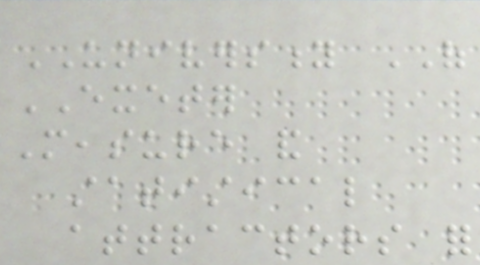UNIVERSITY OF
EXETER
Measure and
statistical
attractors for
